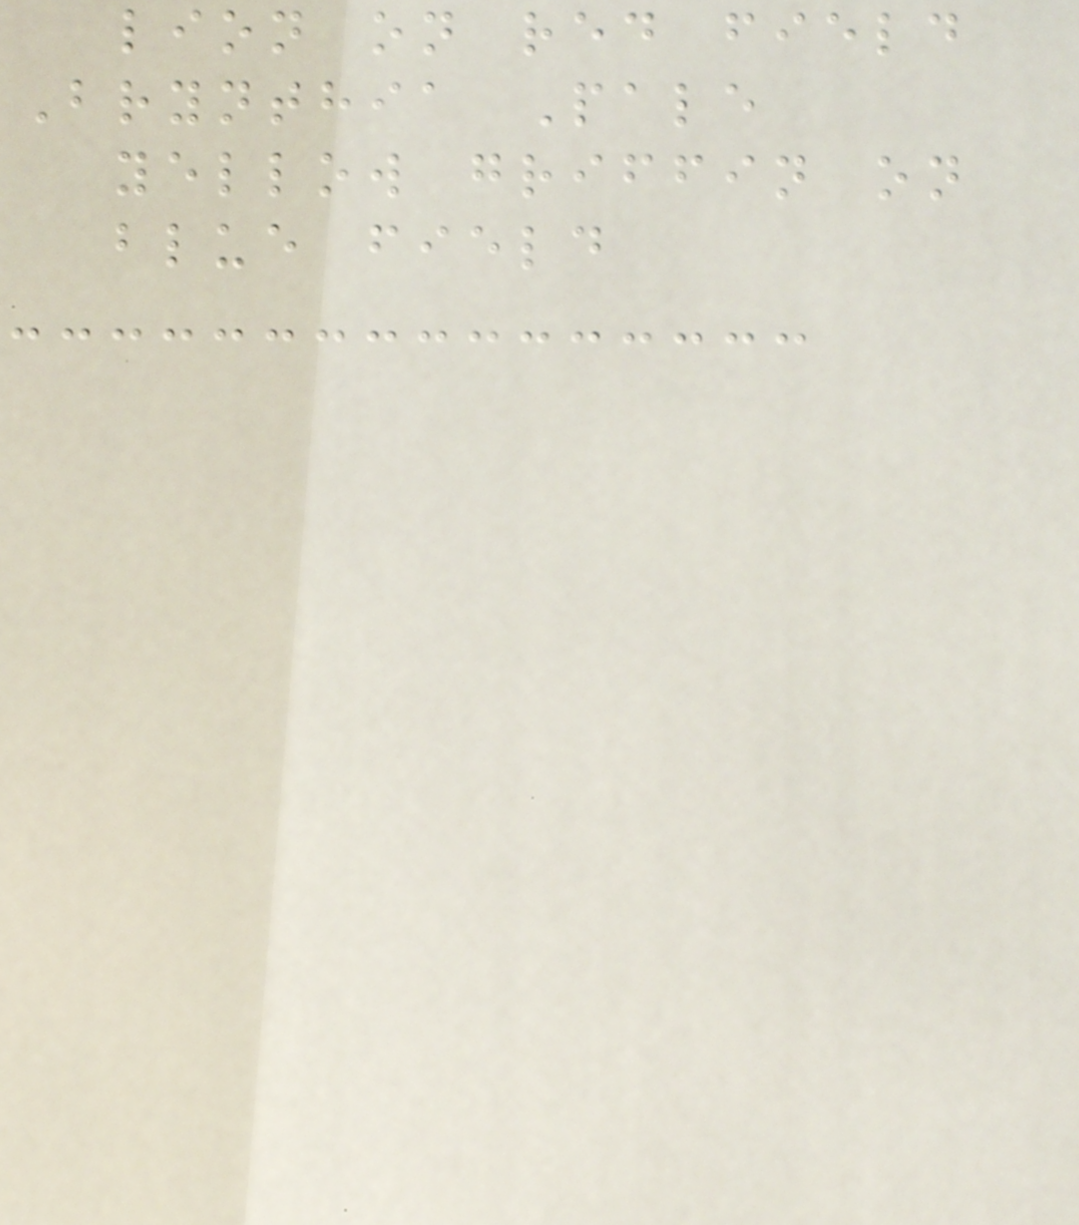lion on red field
Brynthia Pale
yellow griffin on
blue field
